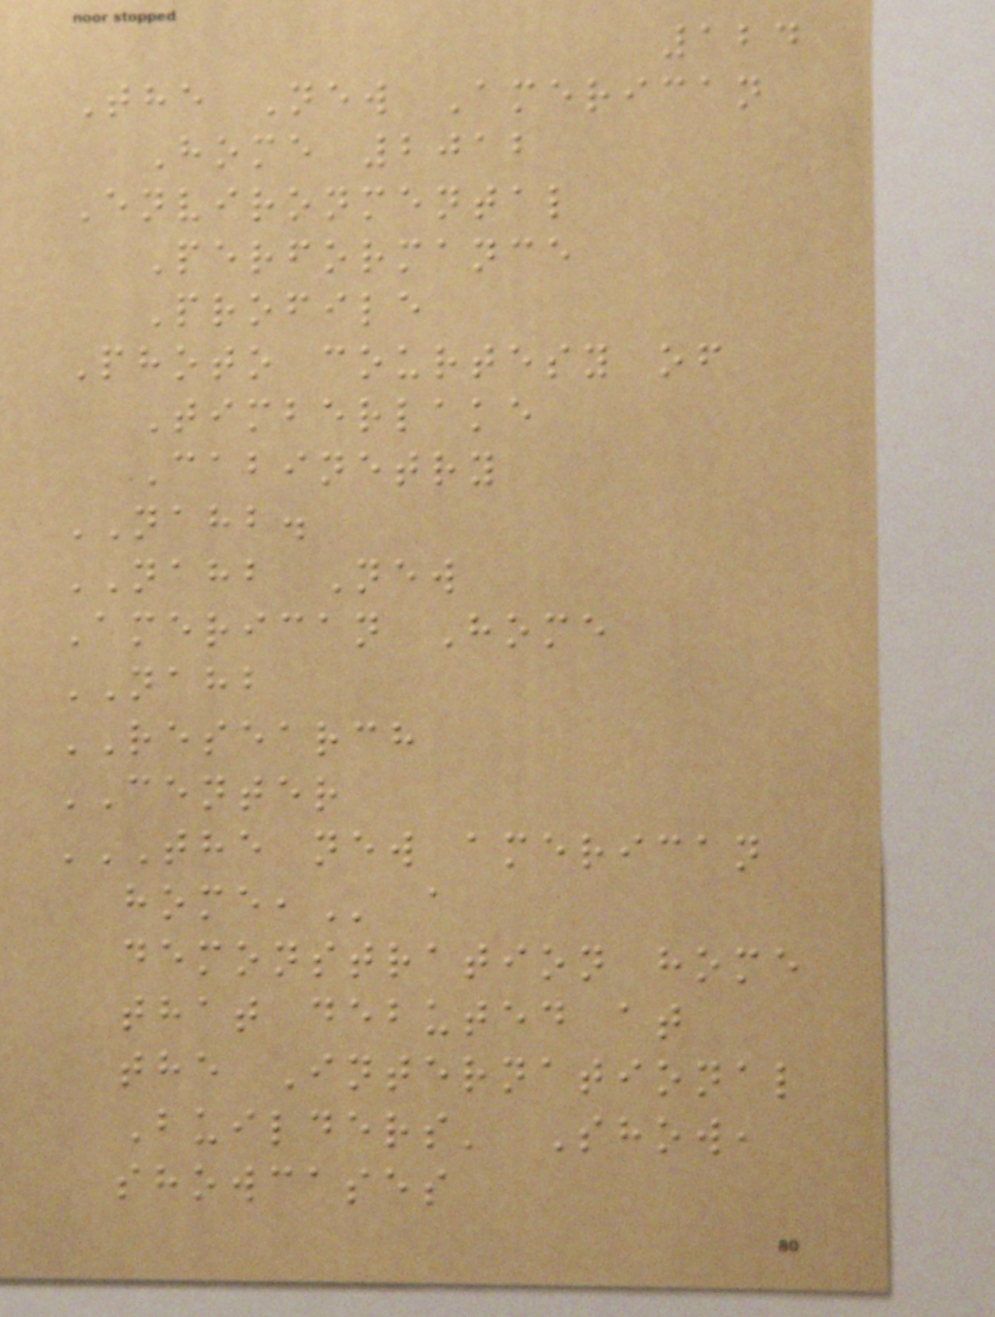124
The New American
Home 2012
Environmental
Performance
Profile
Photo courtesy of
Timberlake
Cabinetry
NAHB.
NAHB New
American Home
NAHB
RESEARCH
CENTER
THE NEW AMERICAN
HOME, a
demonstration home
that debuted at
the International
Builders' Show,
showcases
